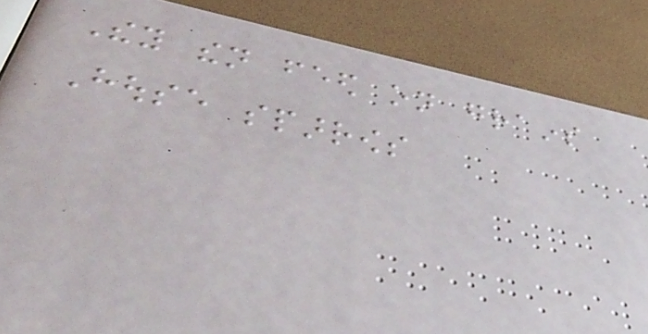They then feed on grains
House sparrows
